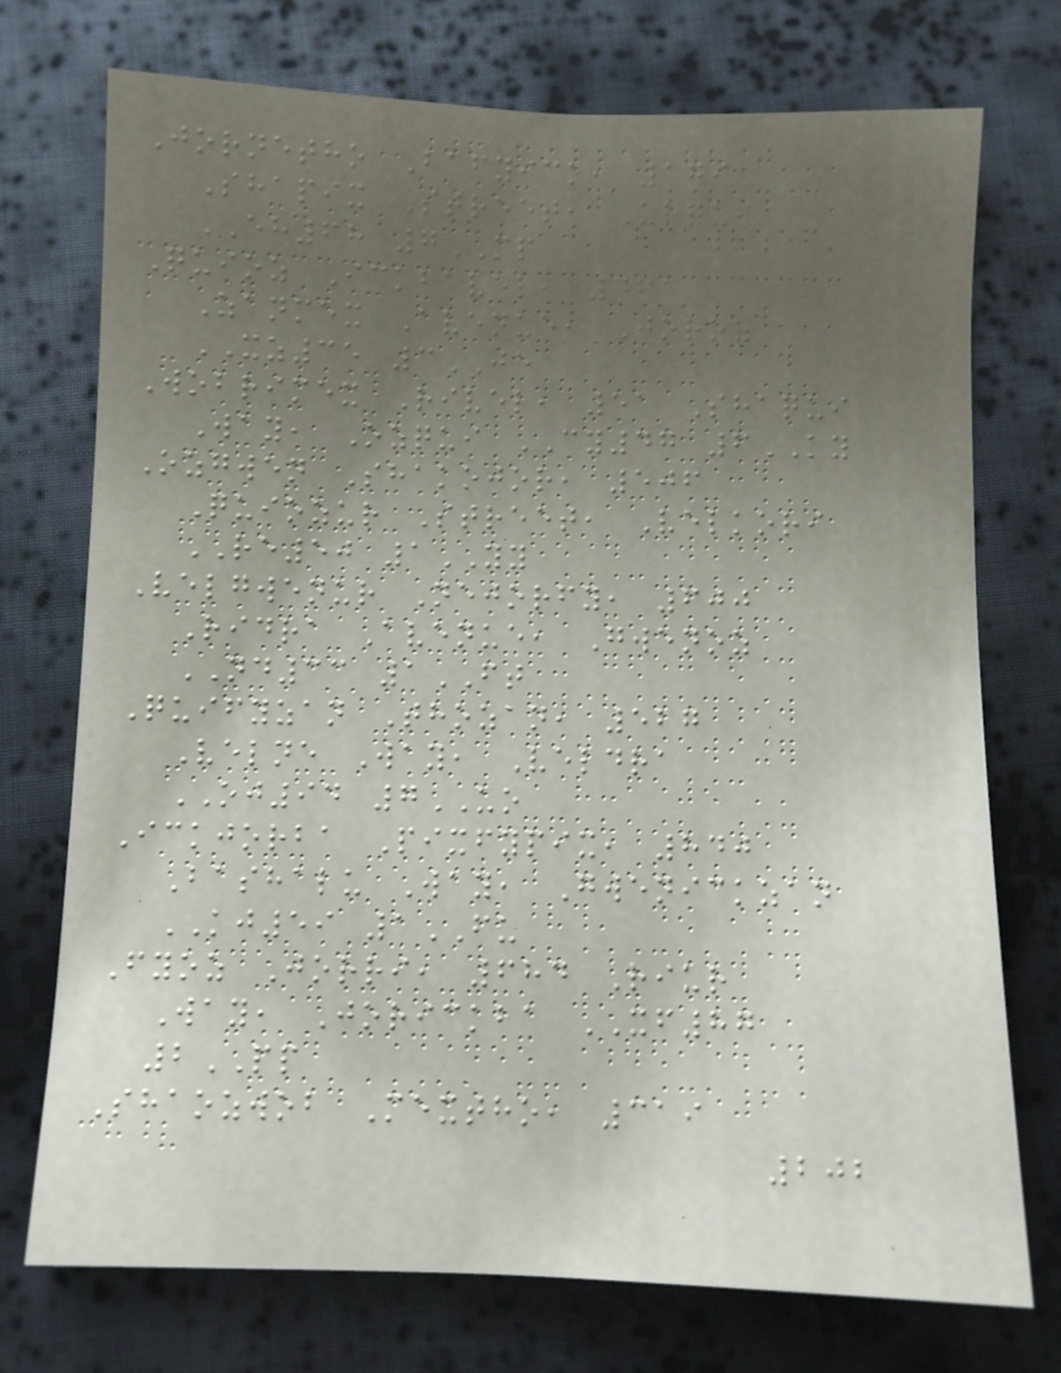Jornetho Bafyick, 179
Shapix Street, Urqui
EH68 7MP
Quioz Ickbavel, 461
Zanmex Avenue, Joroz
XZ35 3JE
Wobrimex Rivel, 51 Shaqui
Way, Ozqui CY47 6KY
Ozgwen Shakojor, 506
Quiozur Street, Velkori
RE50 1YY
Velgwenur Nejorfy, 600
Ridra Avenue, Gwenoz
ND33 1FT
Quifyzan Thozan, 527
Velne Way, Veldra
OJ94 7UO
Ickjorba Pixfypix, 840
Bashalu Way, Gwenickzan
KJ59 1FU
Fyoz Jorri, 684 Riur
Way, Jorickba XF87
2PP
Shaozwob Mextho, 319
202
